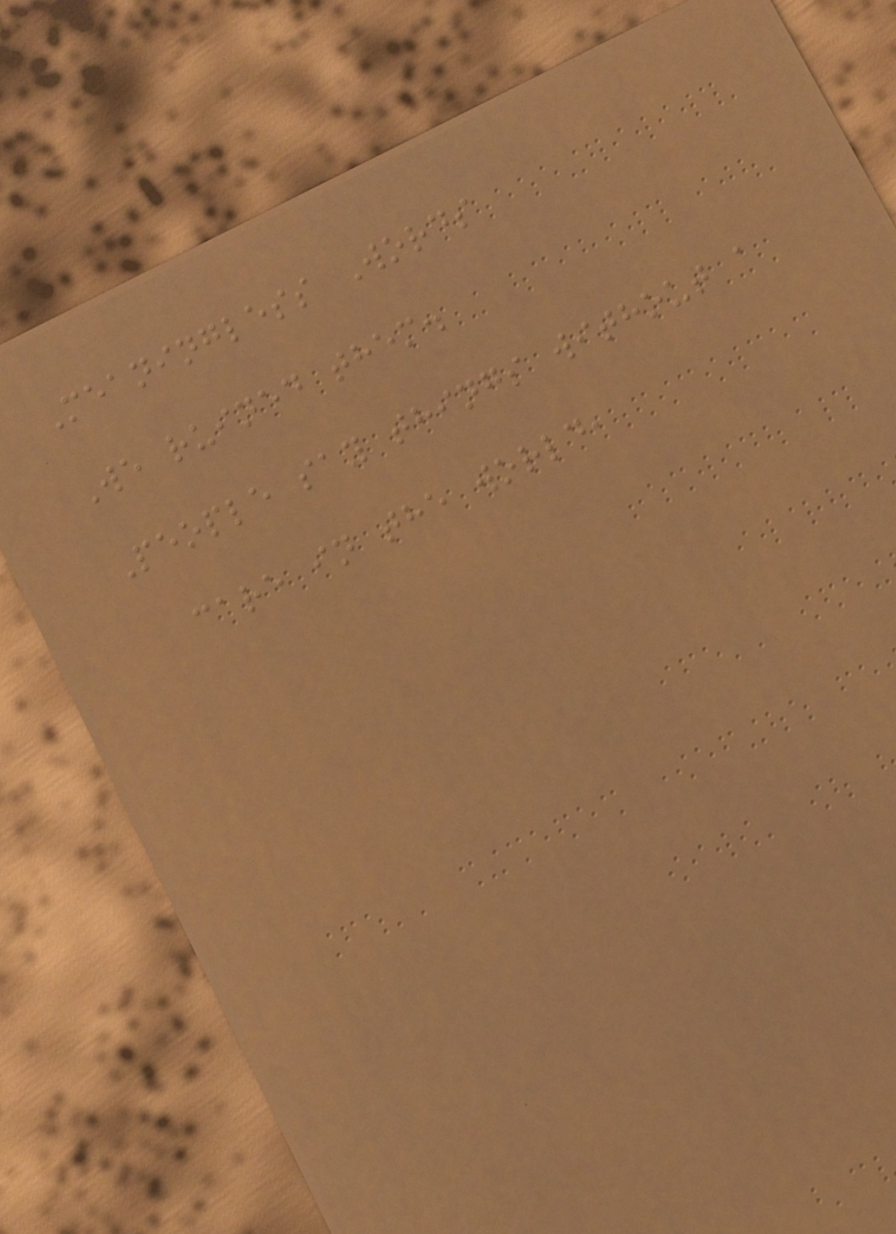Meaningless Words
We ruined them.
People say things without a
care in the world,
